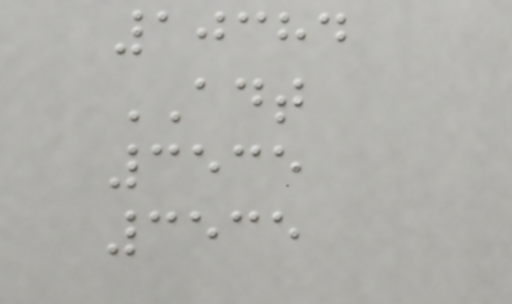10384
ADT
3535
3535
